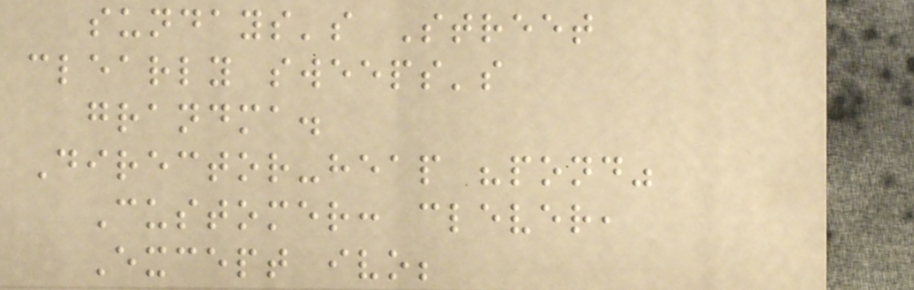sundays's Street
clearly sweeps's
grandma.
Director-heap "pond"
Customer: clever,
Except ivo;
